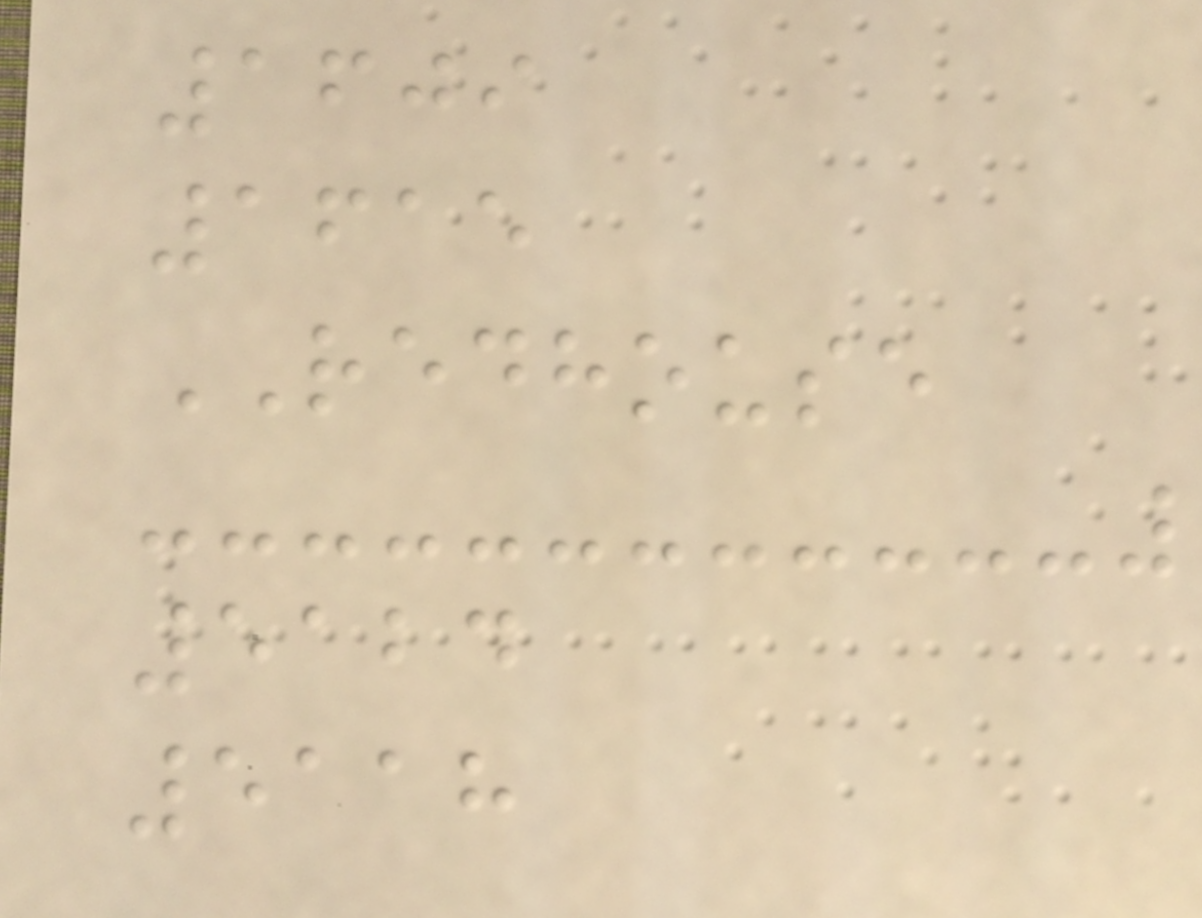1609
1615
REDHOUSE
5124
5118
